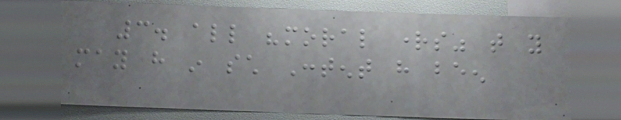3. all "moral rights" that you
may have in such Content have been
